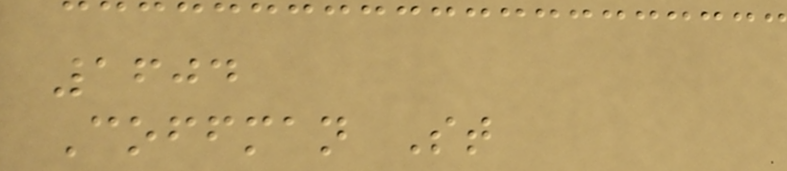1604
Coffman St
